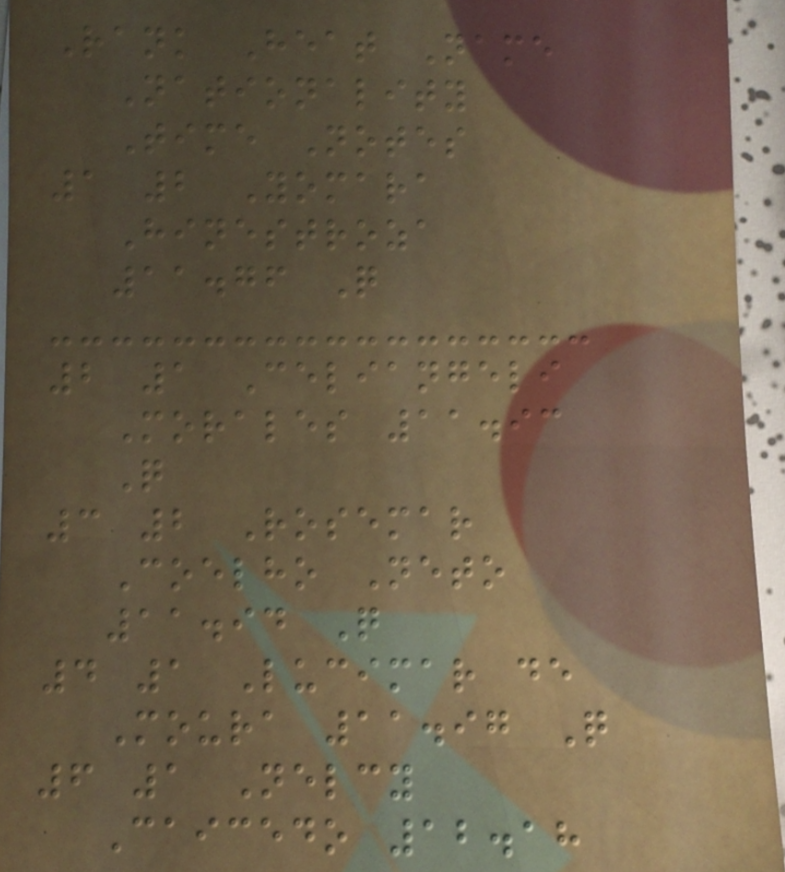Rank Heat Name
Nationality
Time Notes
1 2 Yomara
Hinestroza
11.76 Q
2 1 Celiangeli
Morales 11.93
Q
3 2 Rosemar
Coelho Neto
11.94 Q
4 1 Lucimar de
Moura 11.97 Q
6 1 Nelcy
Caicedo 12.18
